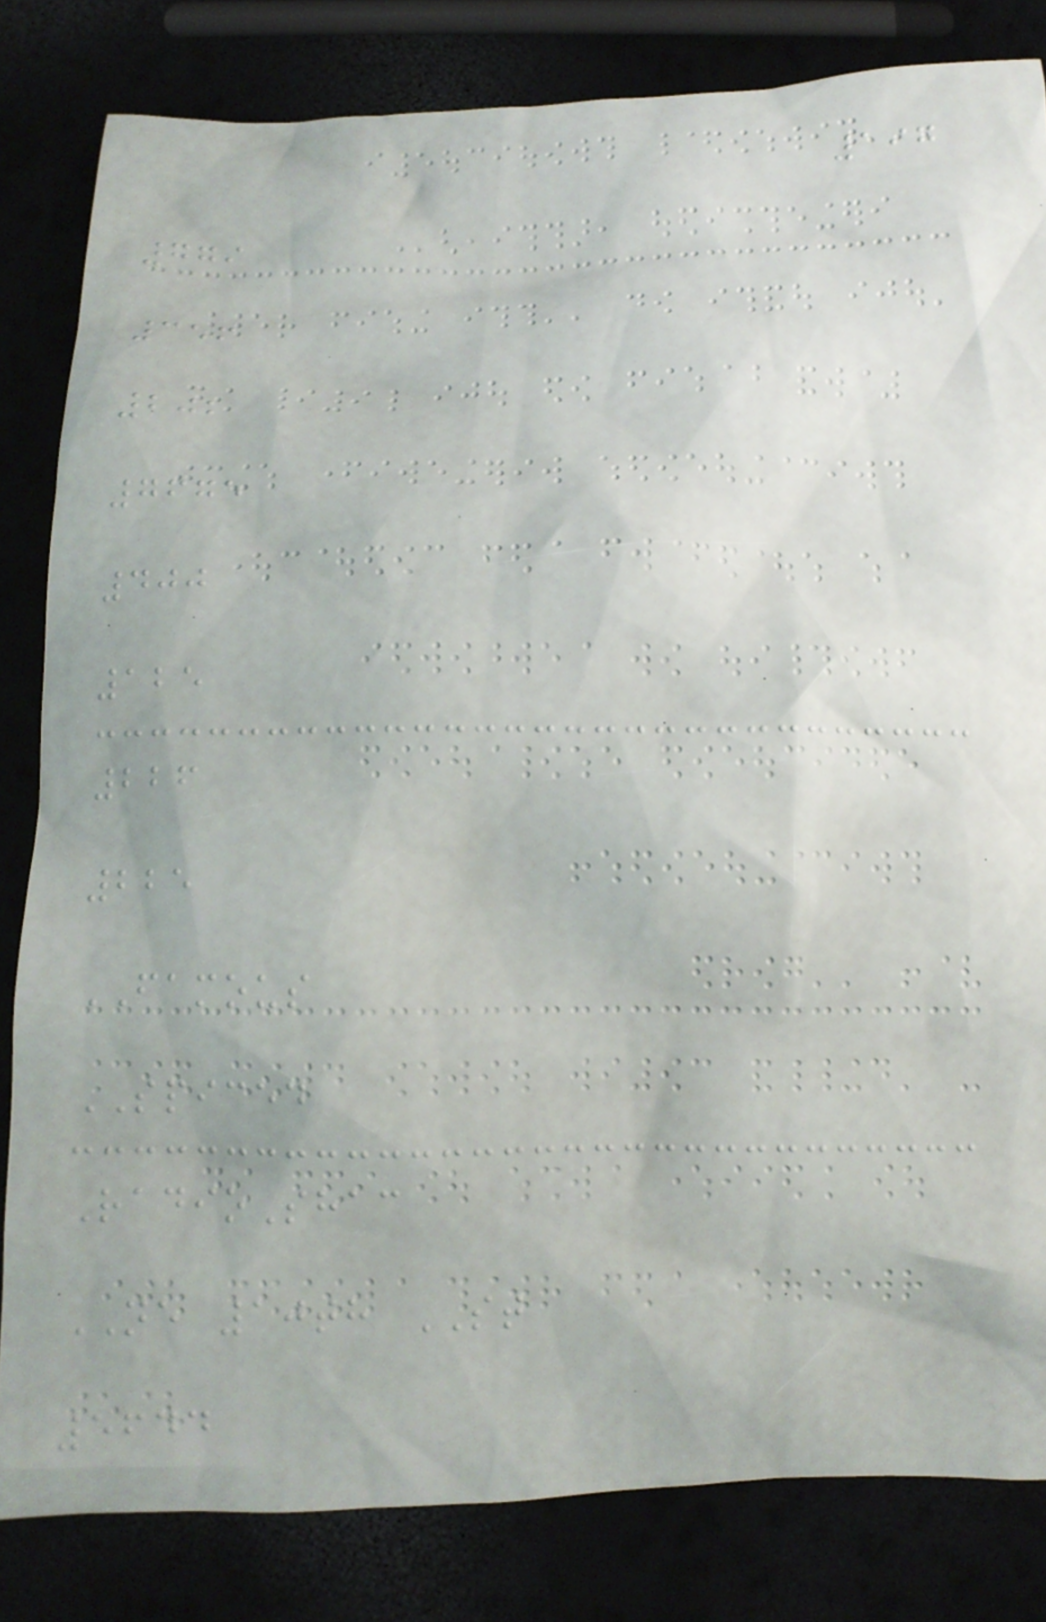197
779
356
202
7675
400
125
226
225
FAMOUS
SPICED
RadioShac
NE 10th ST
5644
